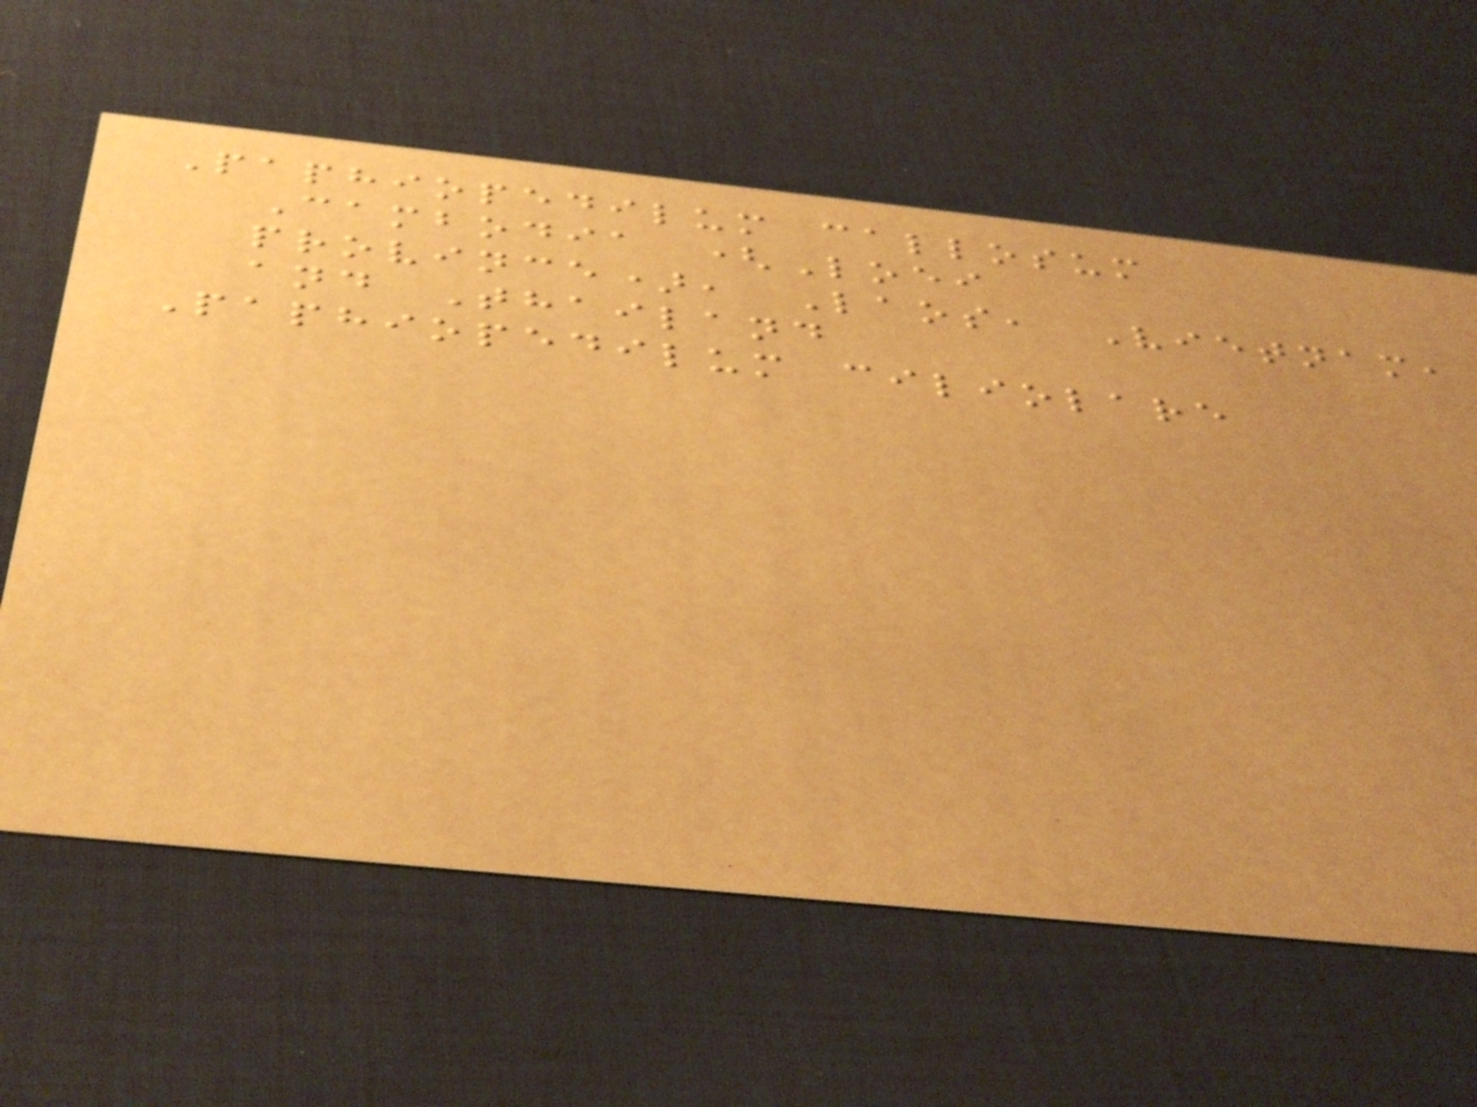Paphiopedilum callosum
Cambodia (Loei
province), Laos, Vietnam,
and Thailand
Paphiopedilum ciliolare
